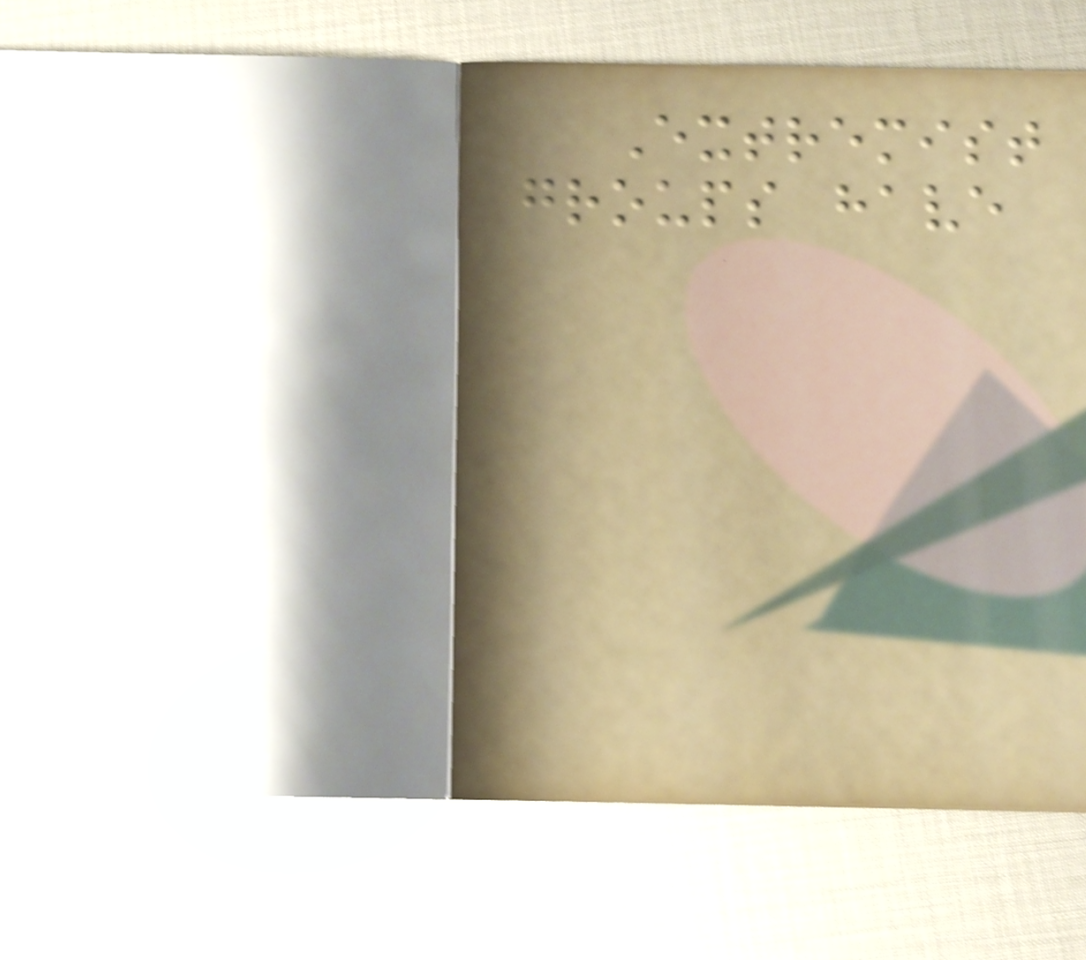Extremist
groups have
